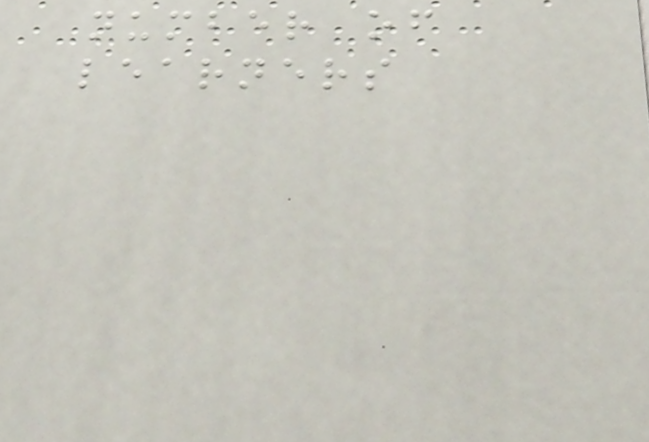number of
learners
